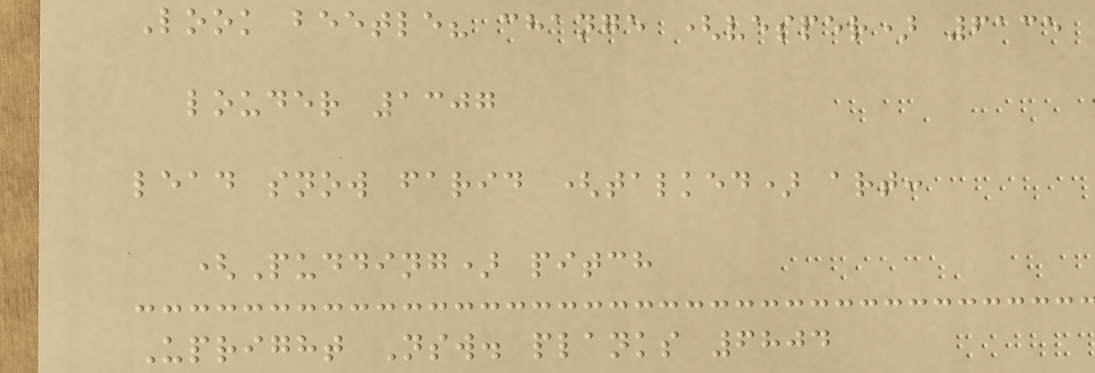Look beetle? change (vesper) 6135
louder 1307
lead snow farid (talked) art:
(Pudding) pitch
Upright Nsw. planks 6804
